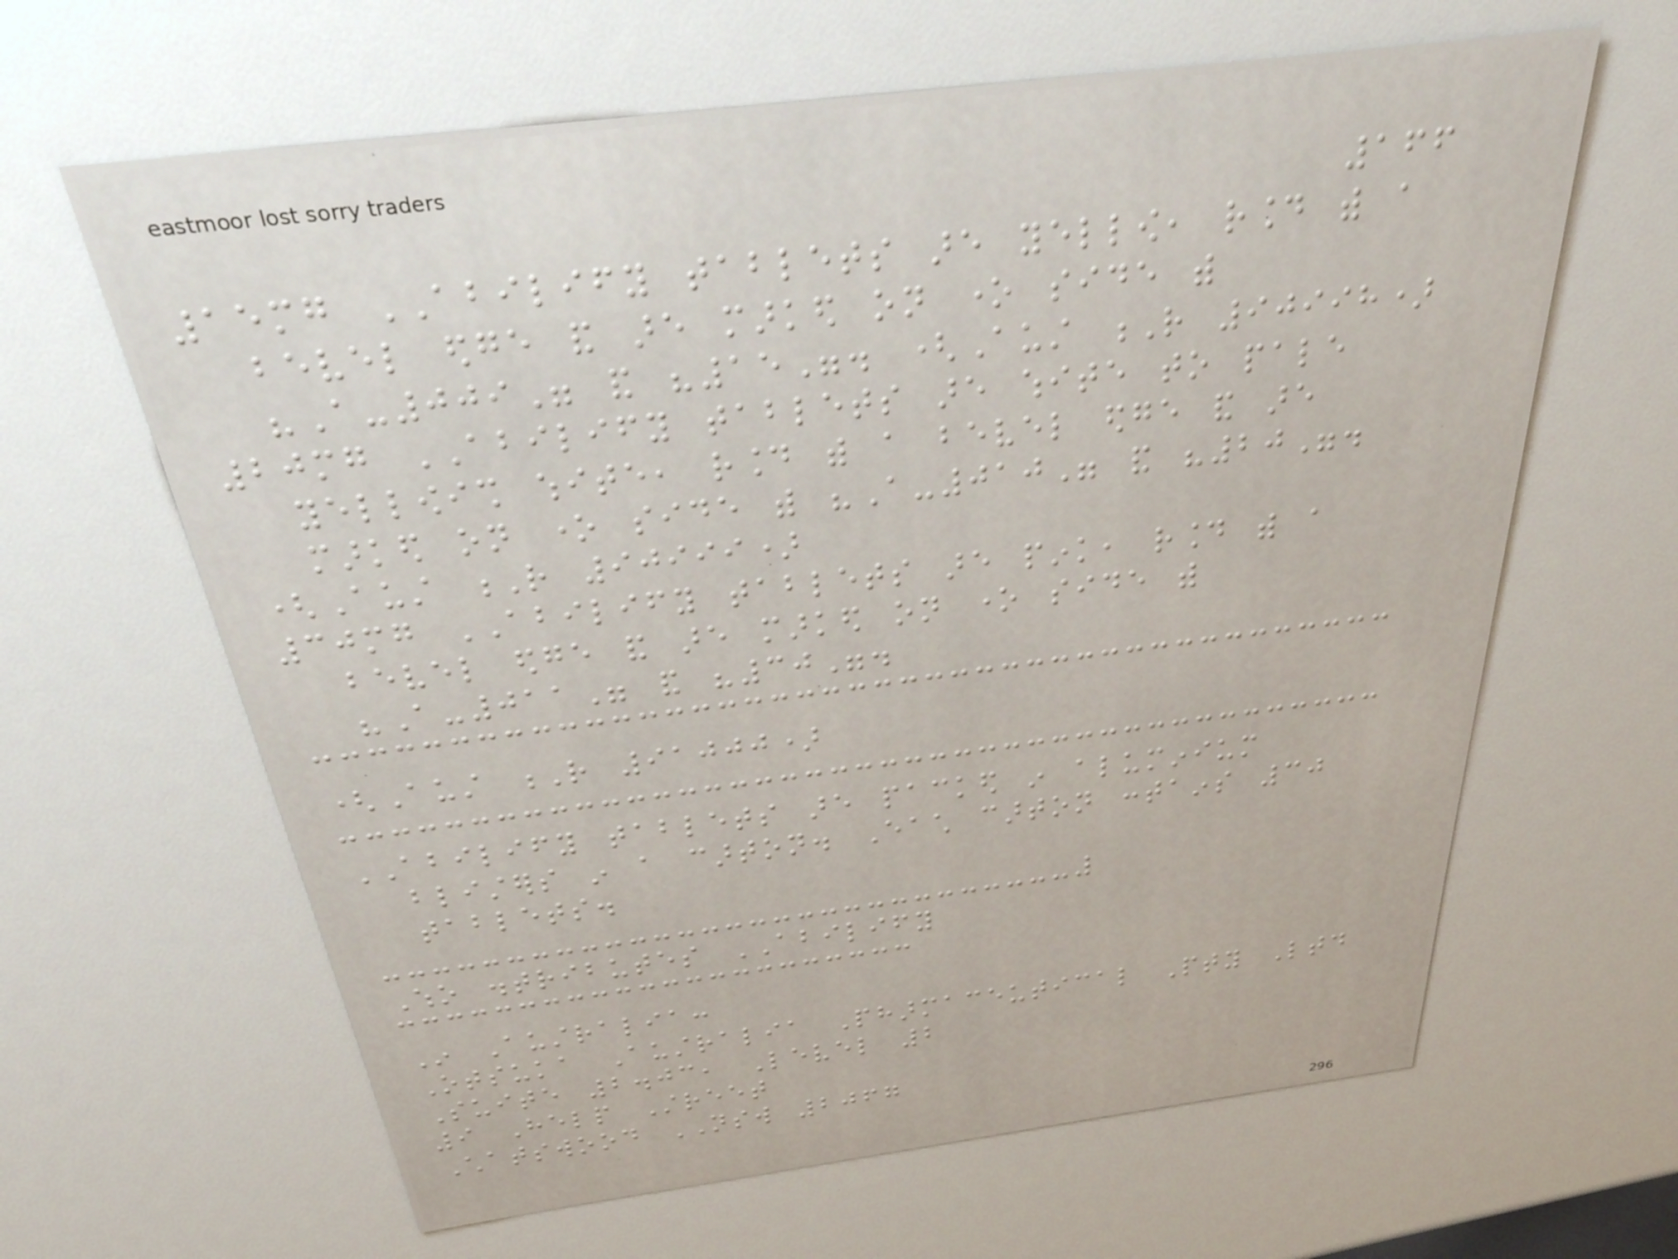166
15mg ABILIFY tablets are yellow, round with a
bevel edge and are marked on one side with
"A-009" and "15". (Aust R 90998)
20mg ABILIFY tablets are white to pale
yellowish white, round with a bevel edge and are
marked on one side with "A-010" and "20".
(Aust R 90999)
30mg ABILIFY tablets are pink, round with a
bevel edge and are marked on one side with
"A-011" and "30".
(Aust R 91000)
ABILIFY tablets are packed in aluminium
blisters in a carton. Each carton contains 30
tablets.
Who distributes ABILIFY
In Australia:
Otsuka Australia Pharmaceutical Pty Ltd
Suite 2.03, Level 2
9 Help Street
Chatswood NSW 2067
